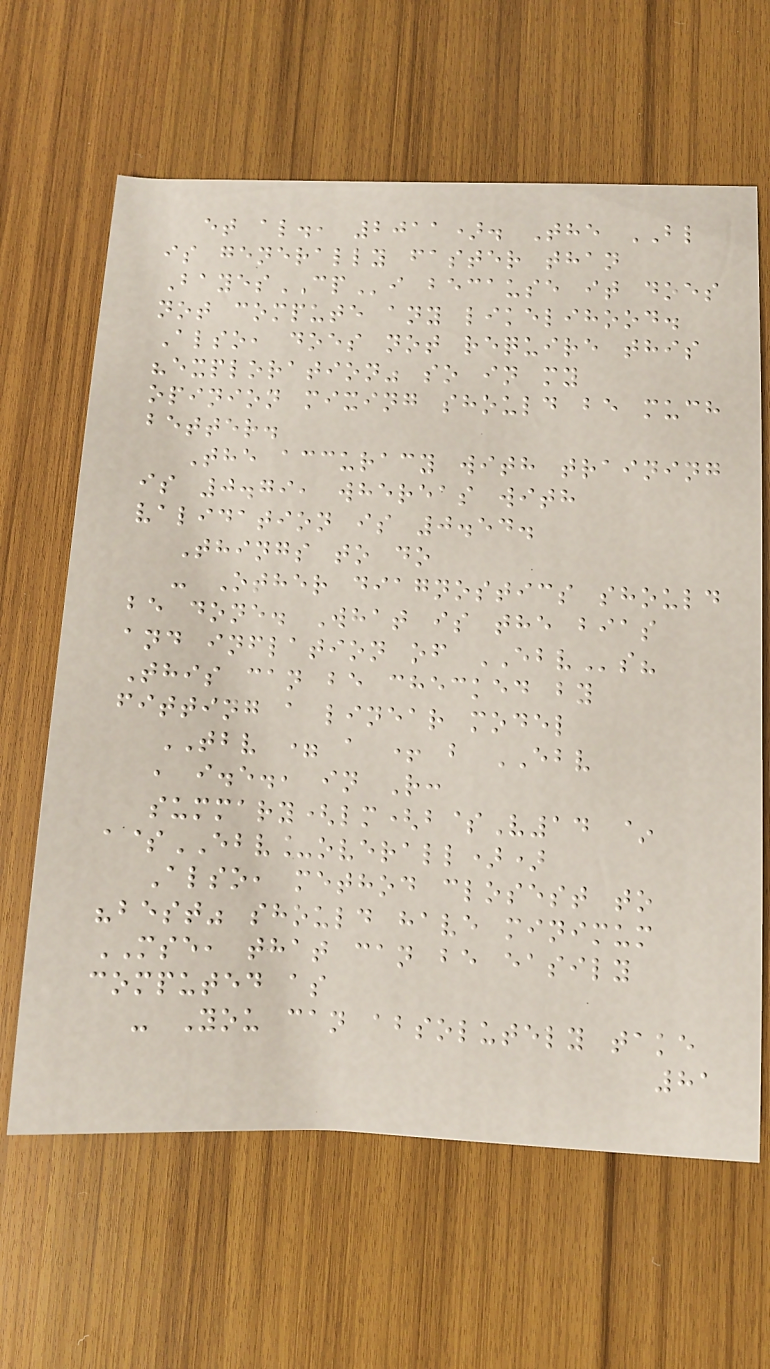et al., 2011). The BL
is generally faster than
BayesCPi because it does
not compute any likelihood.
Also, does not require this
"exploration" so in my
opinion mixing should be much
better.
The accuracy with training
is 0.79, whereas with
validation is 0.54.
Things to do
- Other diagnostics should
be done. What is the bias
and inflation of EBVs?
This can be checked by
fitting a linear model
TBV = a + b EBV
, i.e., in R:
summary(lm(b$V14 ~
a$EBV_overall))
Also, method closest to
"best" should have minimum
MSE, that can be easily
computed as
- You can absolutely take
81
